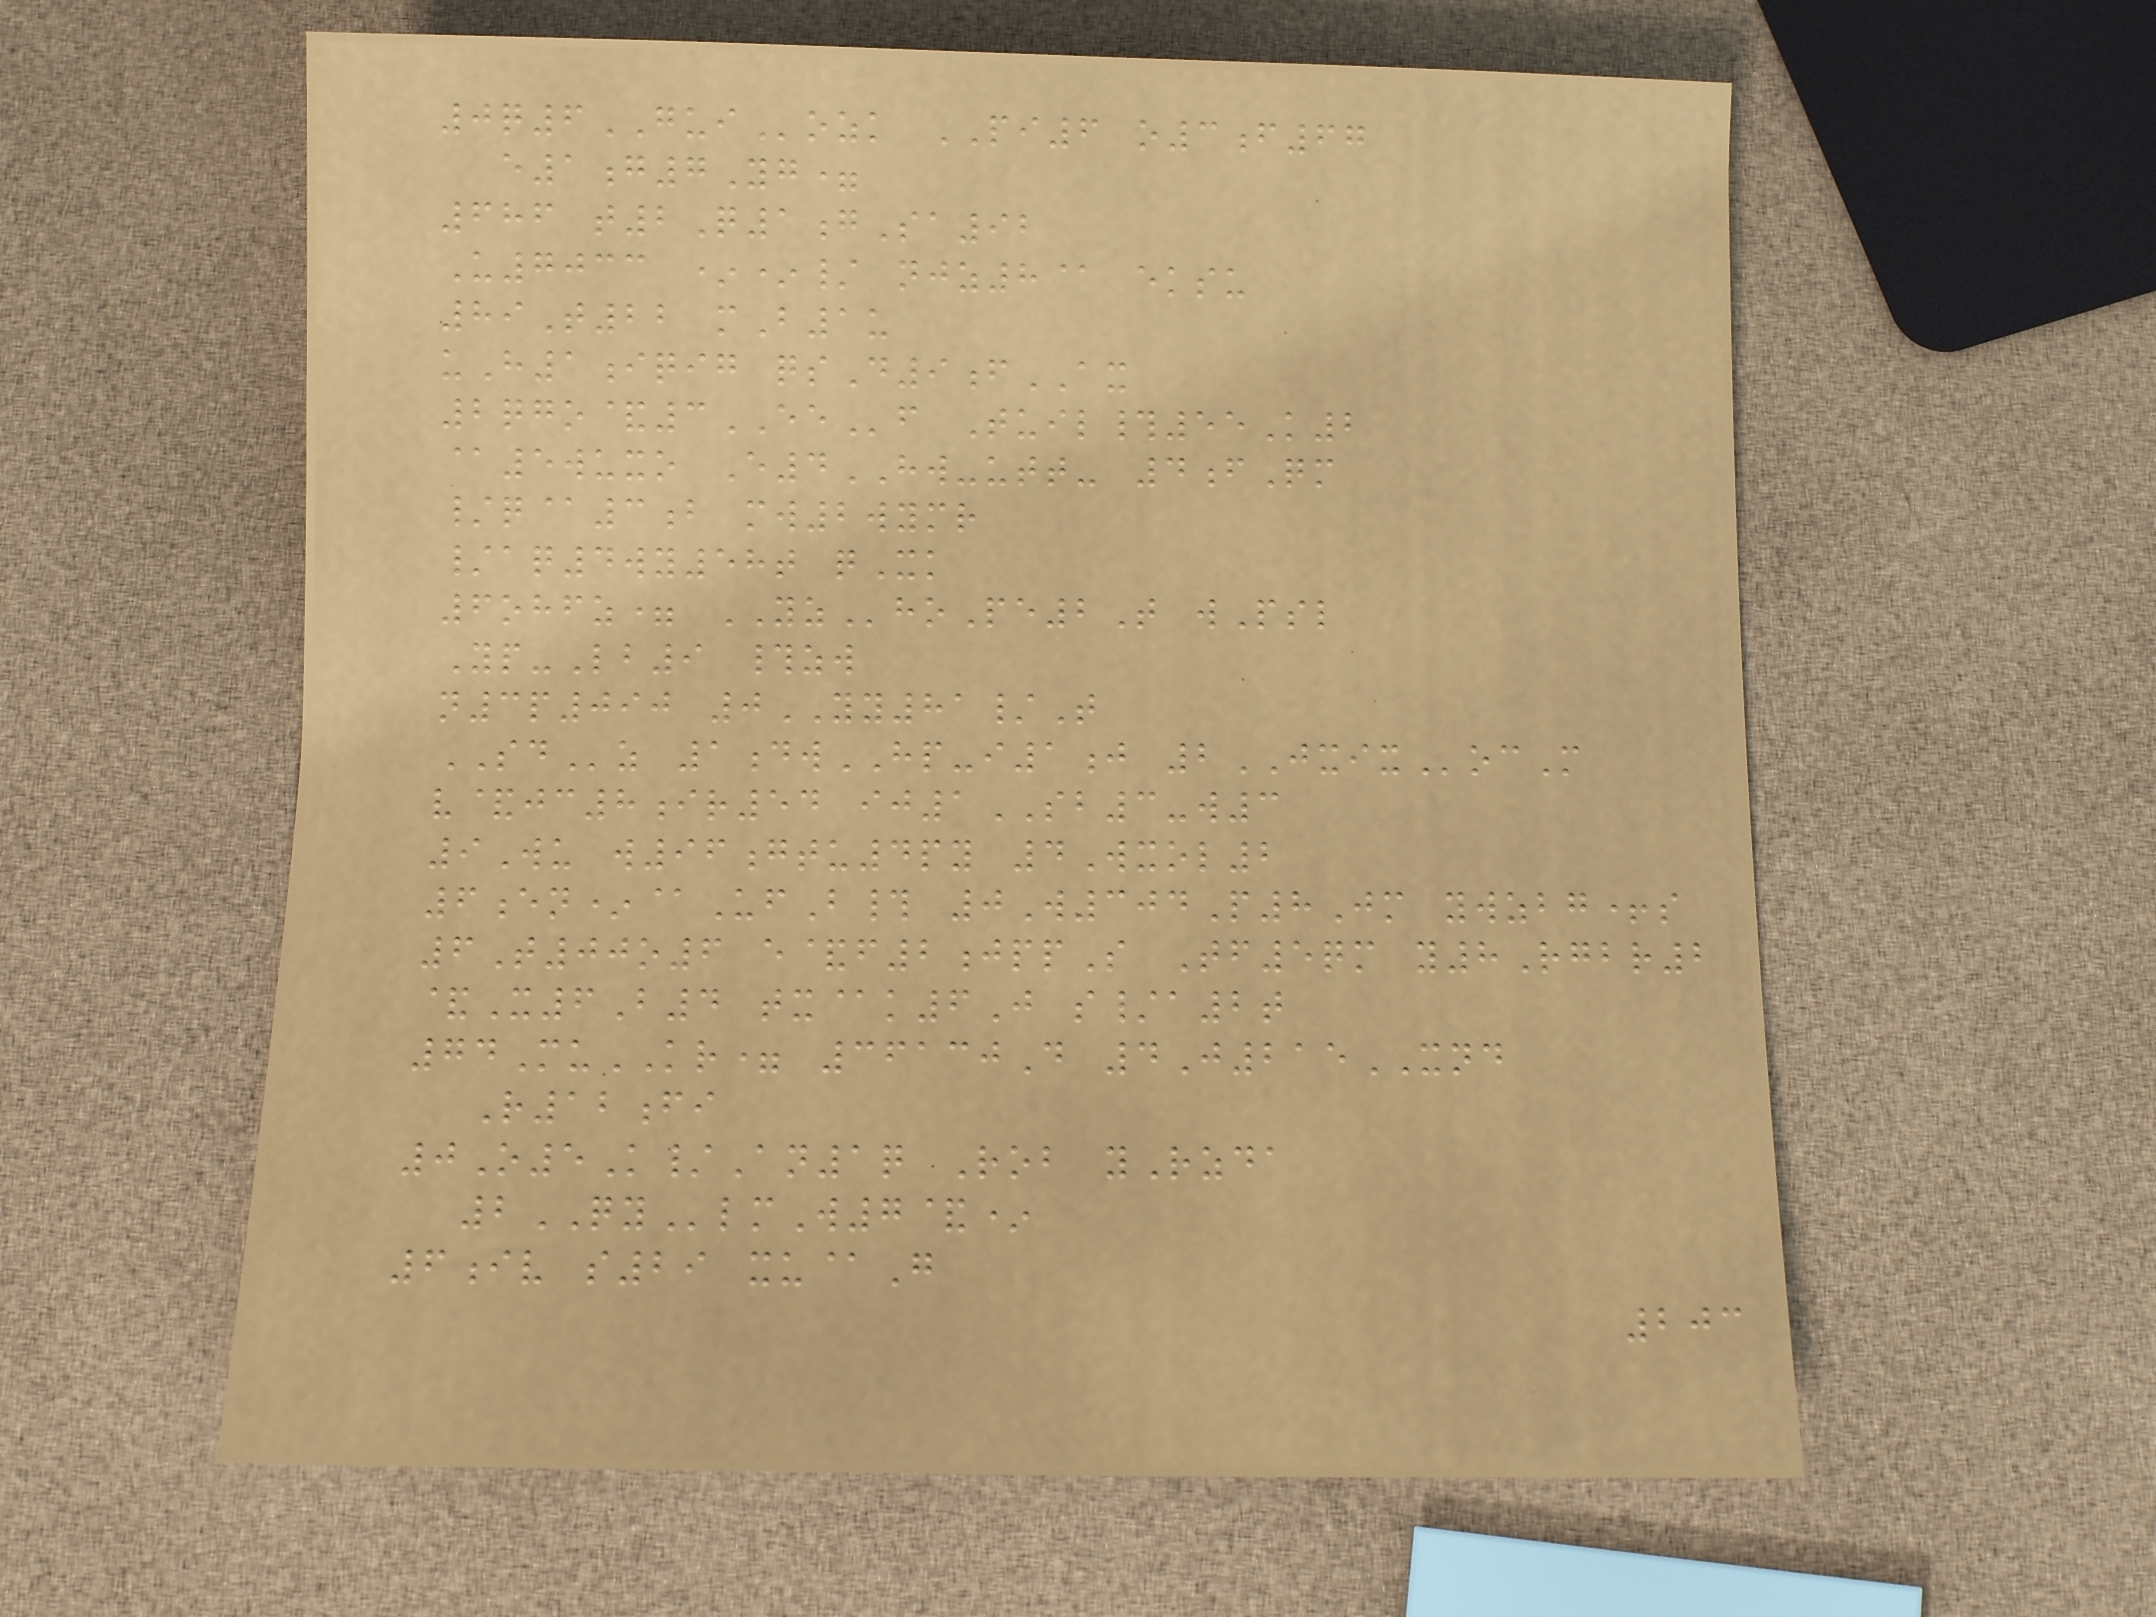0q6GUIozk PI6 o3f67
e1g7Yg=
686 t2Q1gSa92
U7033 **/ njz8@ eksu
89T22 mB1u
uH1iqig qsD9fAX
2qgo&3EEf Tuil#55K2
@5wuxo E4HW-utt- 4fQm
/q@3b mw2wymr
/aq4wy58t qXk
6ohfz= YZhoPe2T wPsl
Yp-Lb9 #zw
n3p090 0YY81/T
SDz 1dwHP-i1j 2JXIXocM
v&jc8ir54 ij1SB3-w3
9Wu w96gtu4py 4Wxol2
6en*@UfB# 0W304P8Jm ywzbg+s
6T00o6 e&f2jppS Tf5qm y8Rgbr2
&X6B4 tx@k6J s/a2t
74MuKR= 36130D 4J215XND
R12fi
0O5K/An1q Rob yRzda
2QYlmW7&*
6iv s29 xu@G
203
